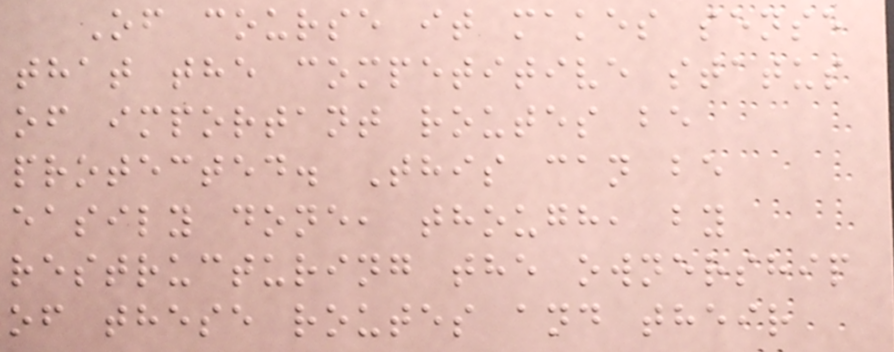Of course it makes sense
that the competitive status
of important routes be
protected. This can be
easily done, though, by
restructuring the ownership
of these routes and their
